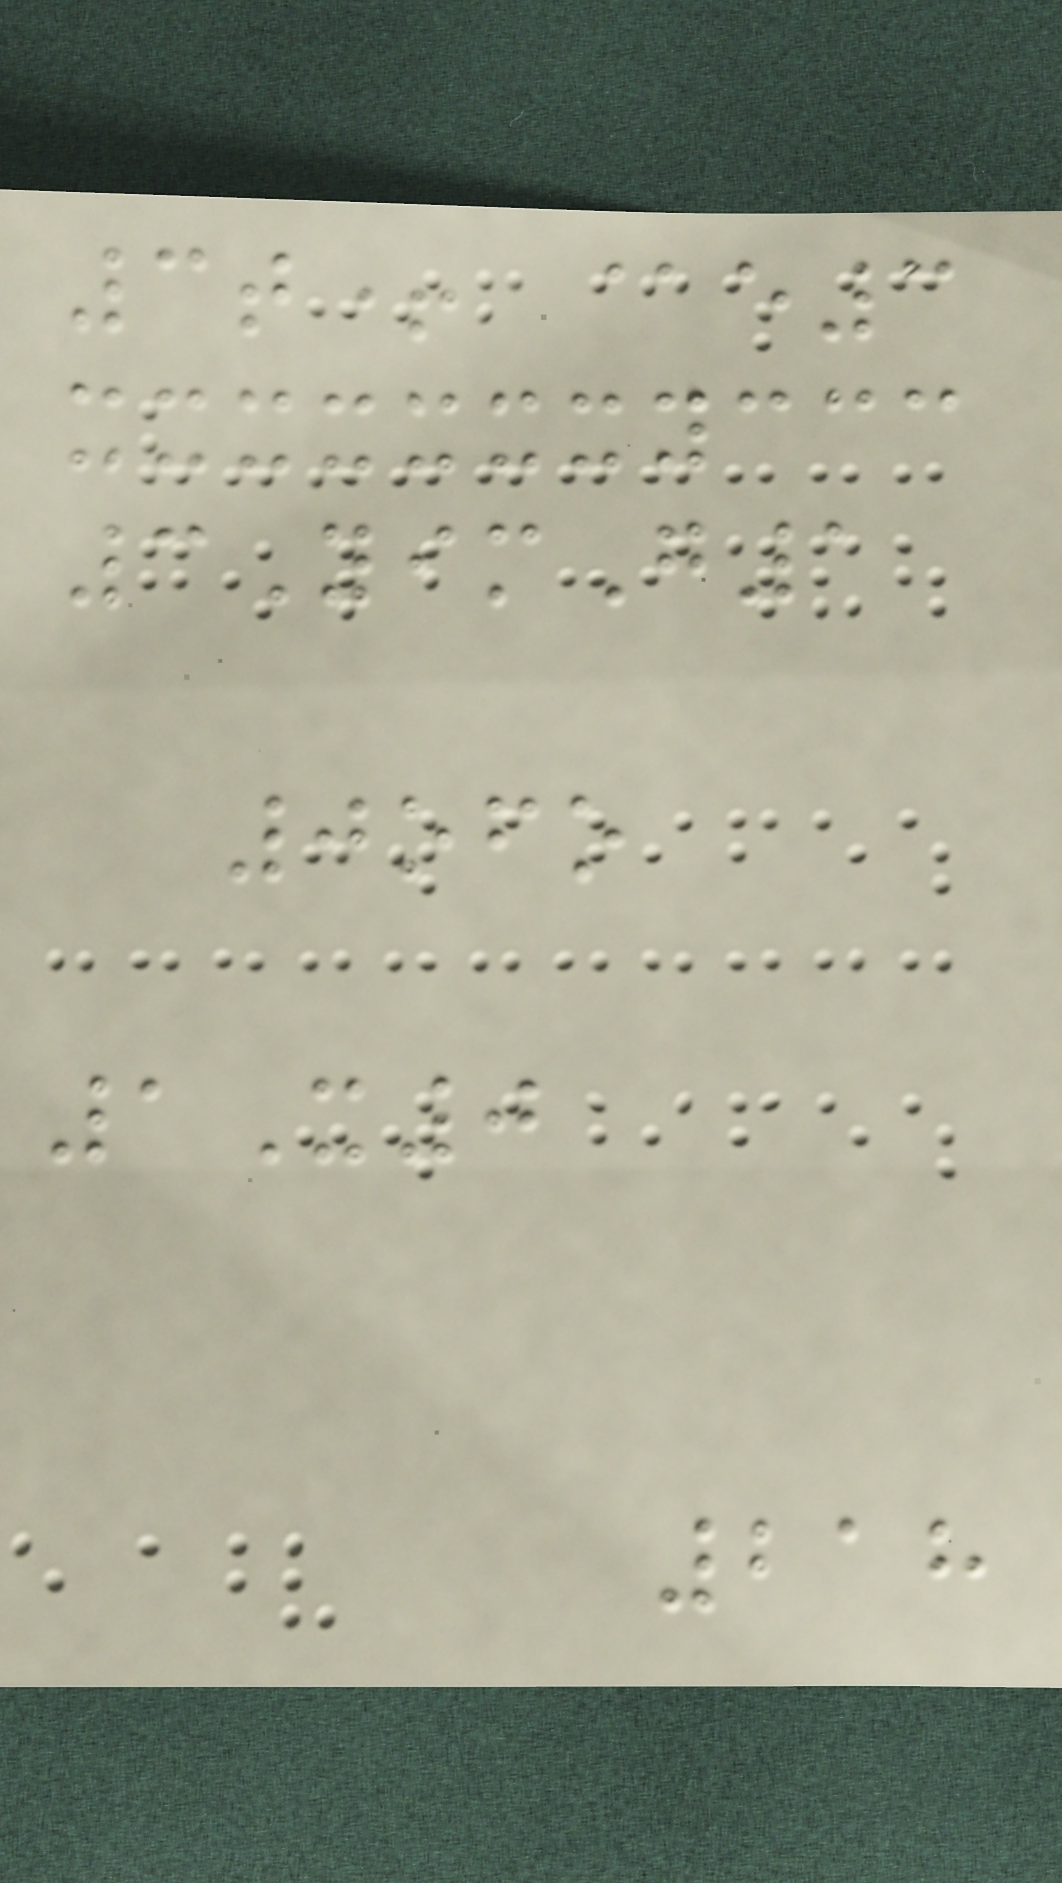3t+ @e3
3YimG1
0ofo
1X0
218
